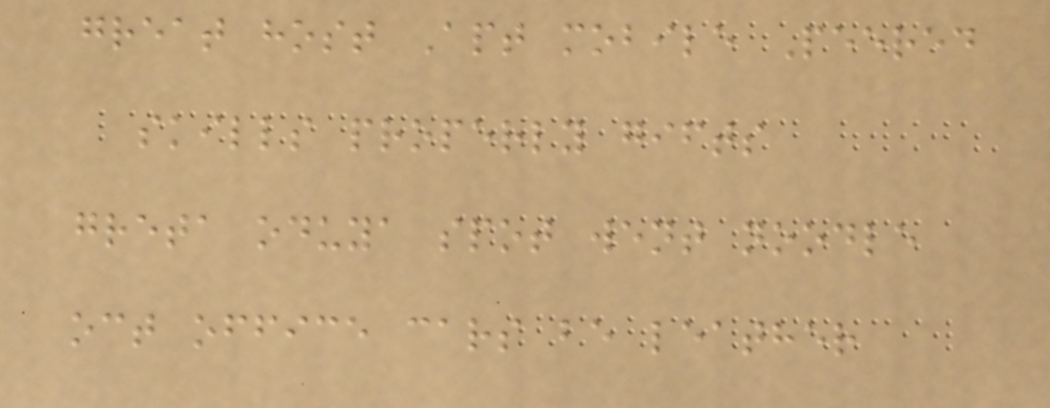great host Apt mobile Peered
skills properly gifts
greta oduya spot went noodle
oct office cars be leather
